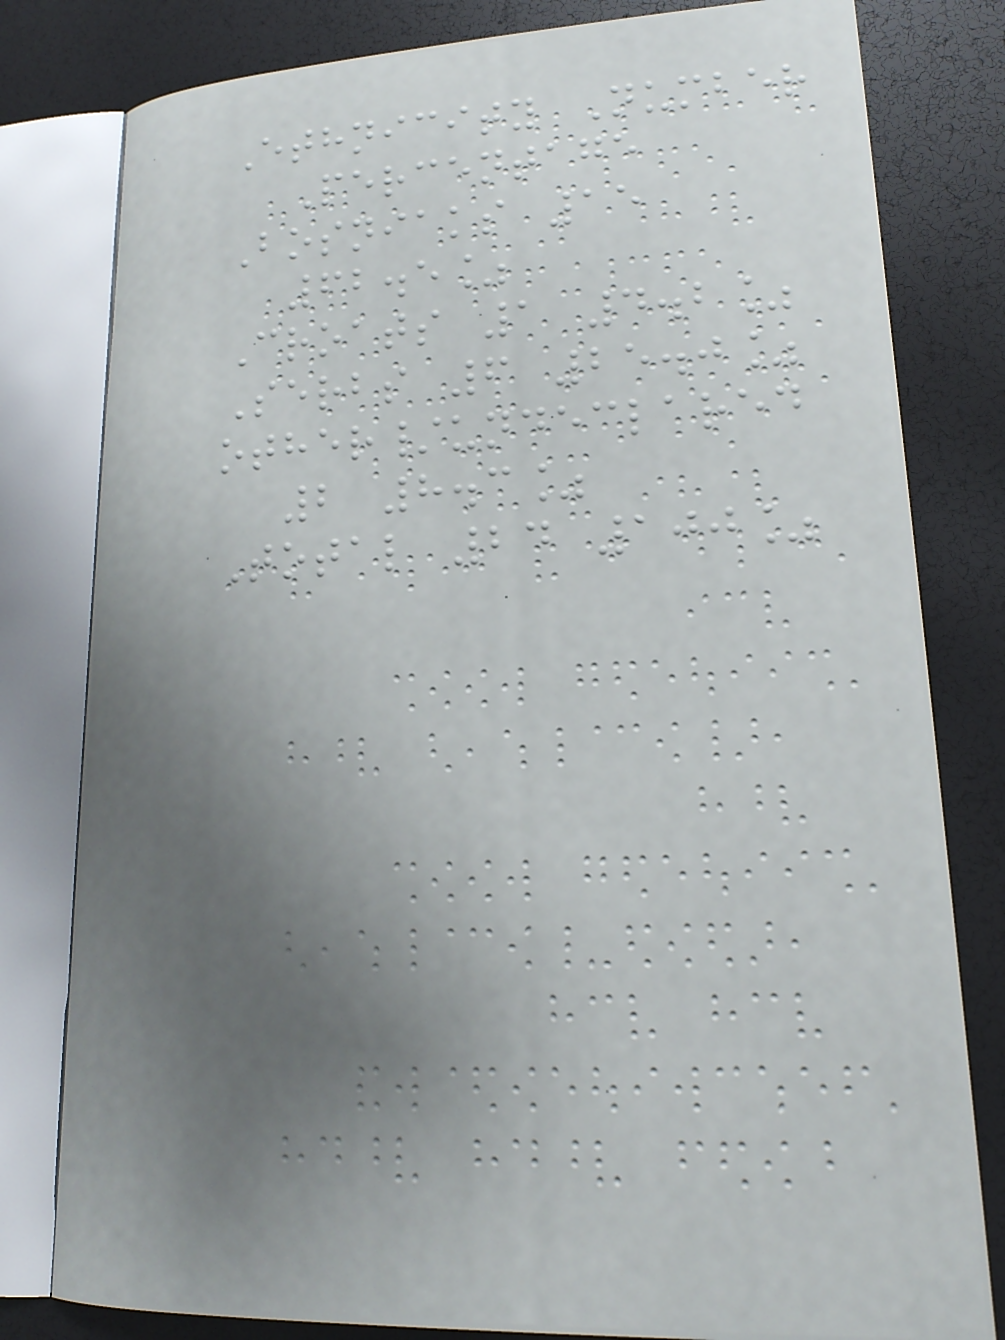Ethnicity Number
Percentage
Bosniaks 15
62.5%
Croats 1 4.2%
Serbs 6 25.0%
other/undeclared
2 8.3%
Total 24 100%
